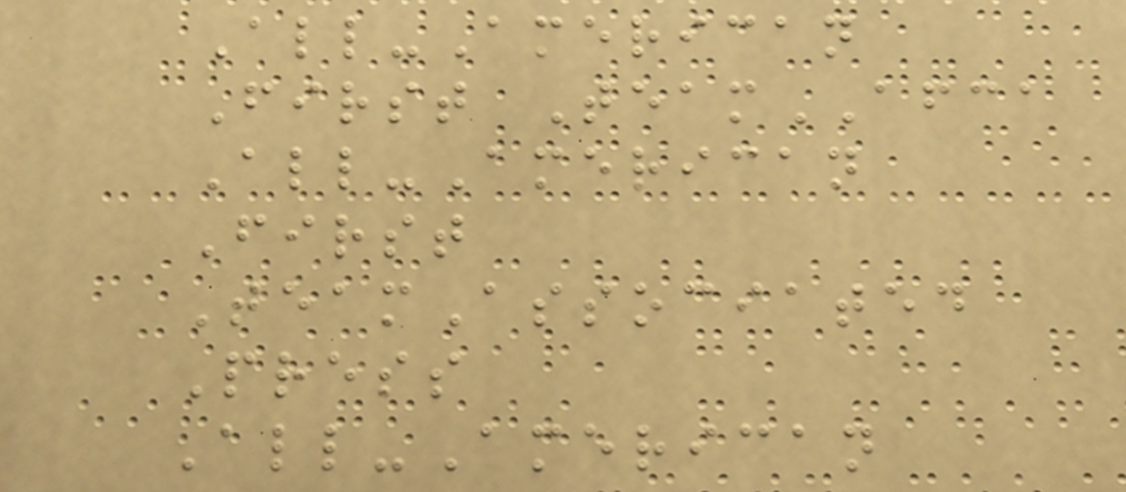All-American
First TeamAFCA
All-American
First
TeamAssociated
Press
All-American
